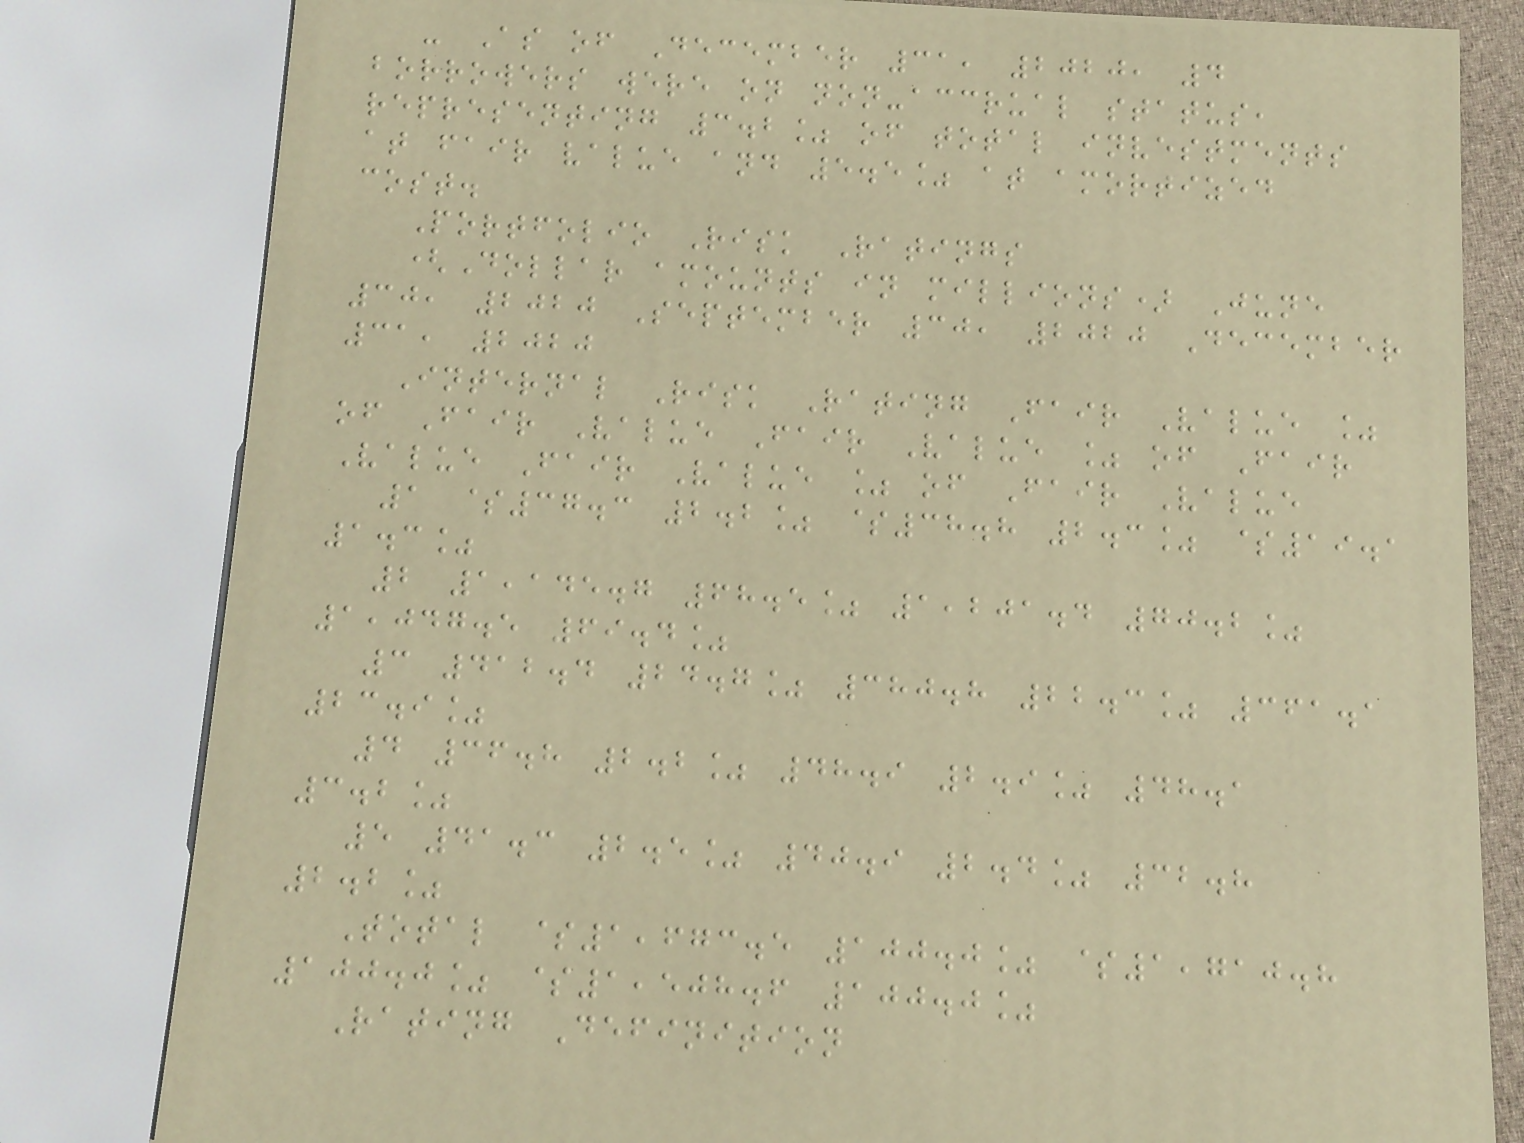- As of December 31, 2020, 4
borrowers were on non-accrual status,
representing 3.2% of total investments
at fair value and 5.5% at amortized
cost.
Portfolio Risk Ratings
(Dollar amounts in millions) June
30, 2020 September 30, 2020 December
31, 2020
Internal Risk Rating Fair Value %
of Fair Value Fair Value % of Fair
Value Fair Value % of Fair Value
1 $37.3 2.2% $38.8 2.3% $19.1
1.3%
2 1,145.7 68.5% 1,201.4 70.2%
1,047.5 69.4%
3 412.4 24.7% 380.8 22.3% 361.1
23.9%
4 36.8 2.2% 48.9 2.9% 48.1
3.2%
5 41.3 2.5% 40.9 2.4% 32.8
2.2%
Total $1,673.5 100.0% $1,710.8
100.0% $1,508.6 100.0%
Rating Definition
